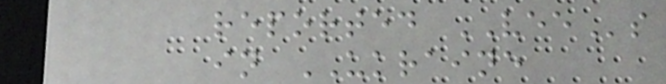reported VEEs
in UKRAINE
